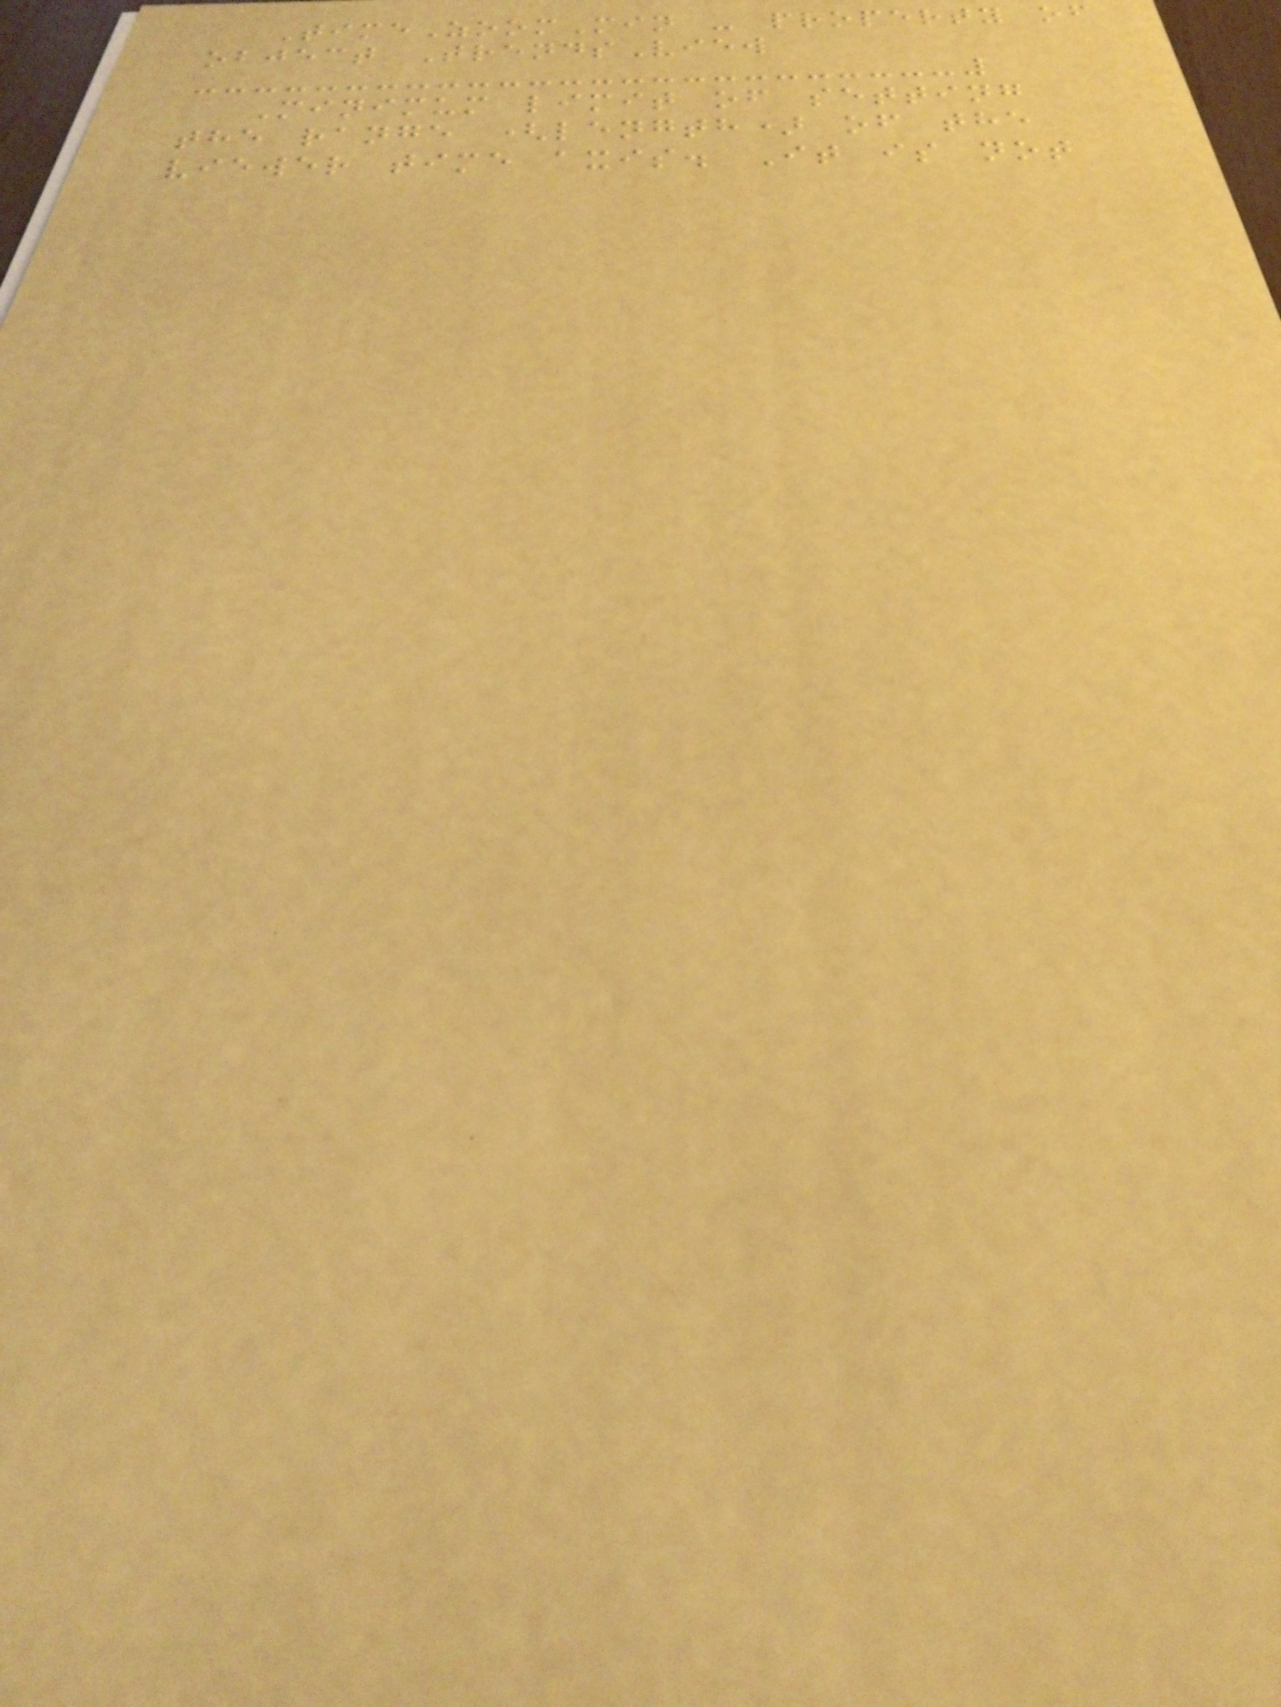TimeZoomMin - property of
object TrendsView
Minimum limit of setting
the range (length) of the
viewer time axis. It is not
